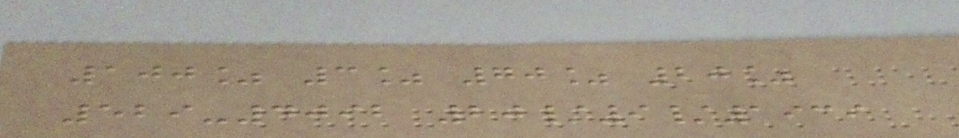100% 3% 70% 20%
529-4092 20/9/1939
